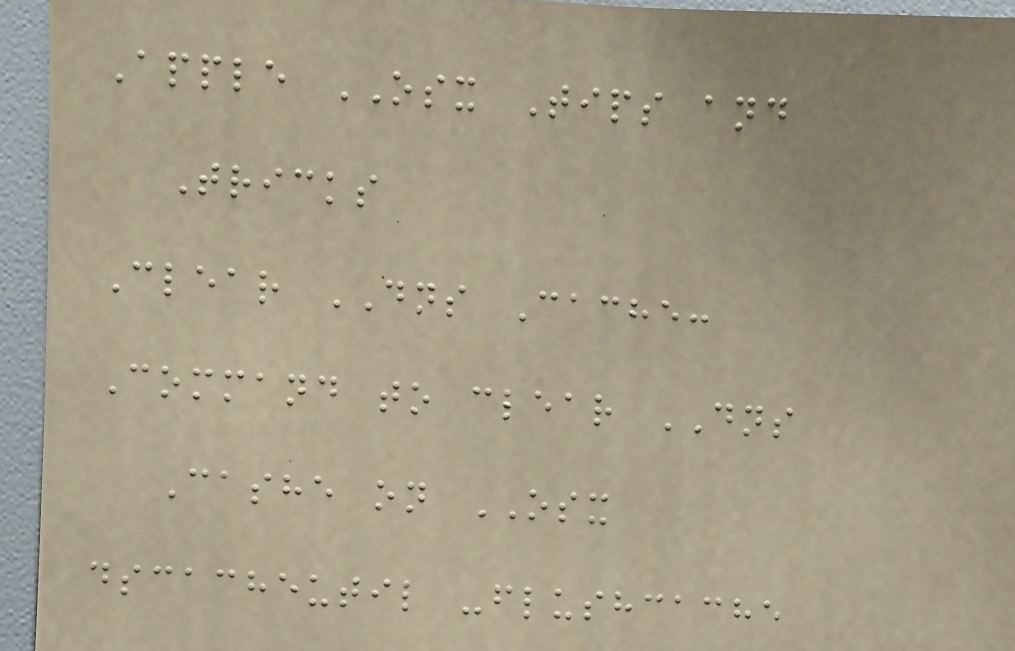Apple OSX Tips and
Tricks
Clear DNS Cache:
Command to clear DNS
Cashe on OSX
dscacheutil -flushcache
